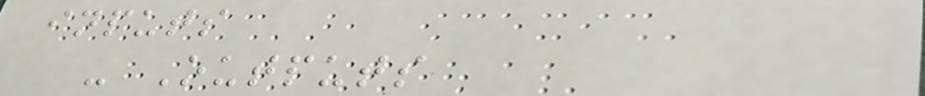inputs
- Outputs
